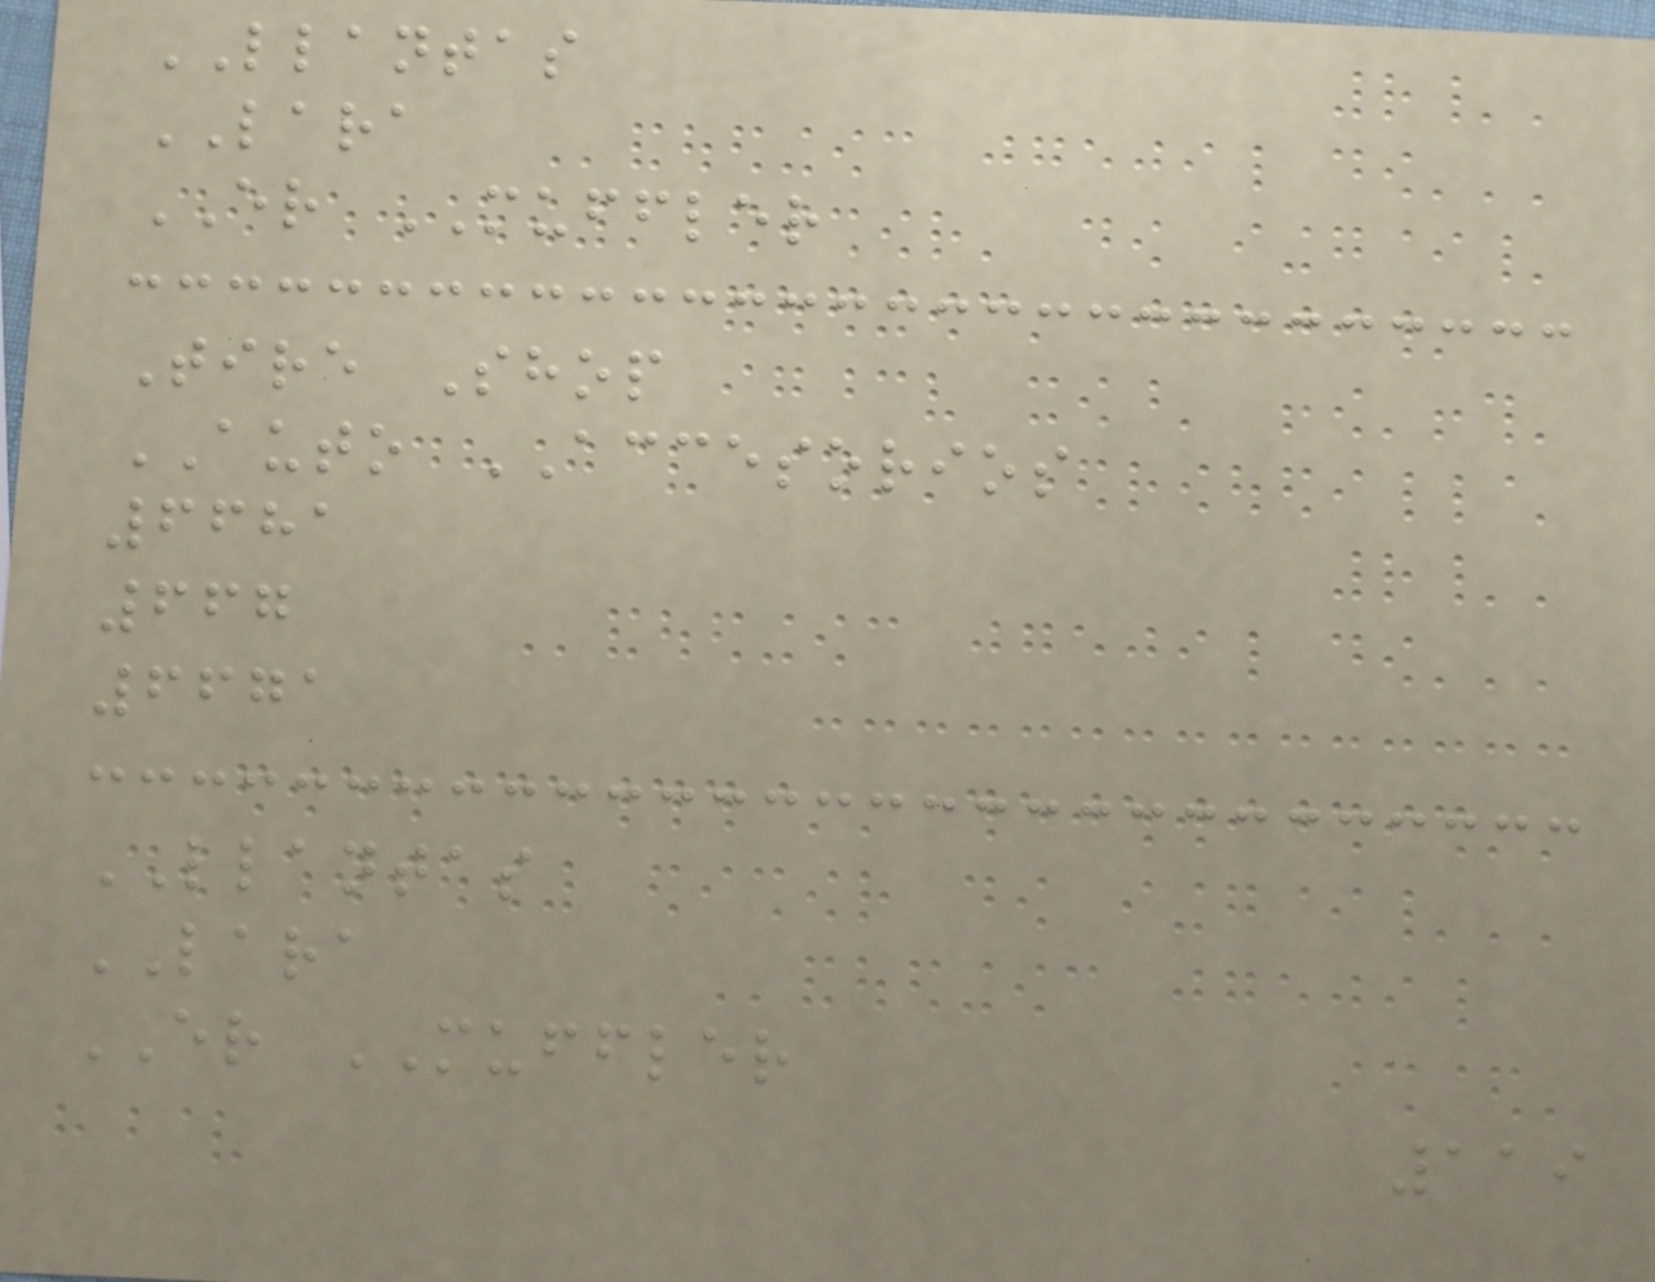LLANTAS
LARA
ER MUFFLER
Tire Shop
AUTO ACCESORIOS
6681
667
6671
LLANTAS
LARA
ER MUFFLER
119
